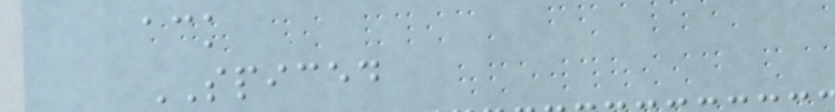ack
SPICED
